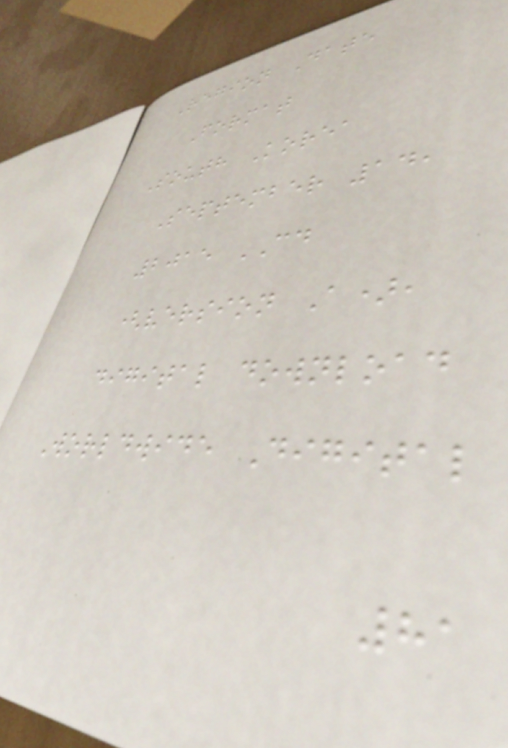Region Date
Format
South Korea
September 14,
2015 CD
(version A),
digital download
Worldwide Digital
81
